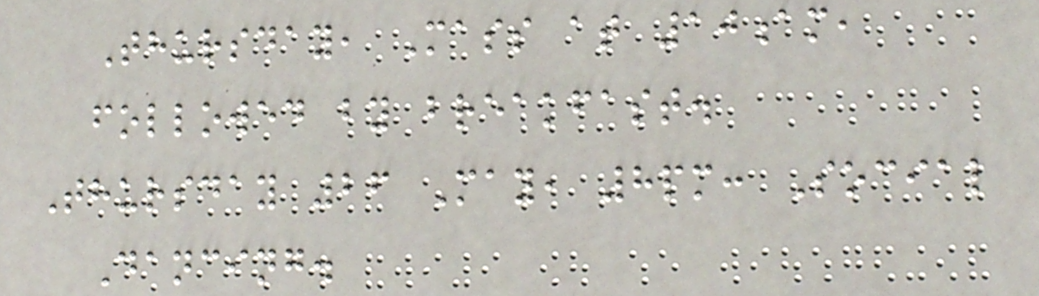Thursday, Mass at 10am,
followed by breakfast.
Thursday 26 May, 8pm: Social
Dancing.
